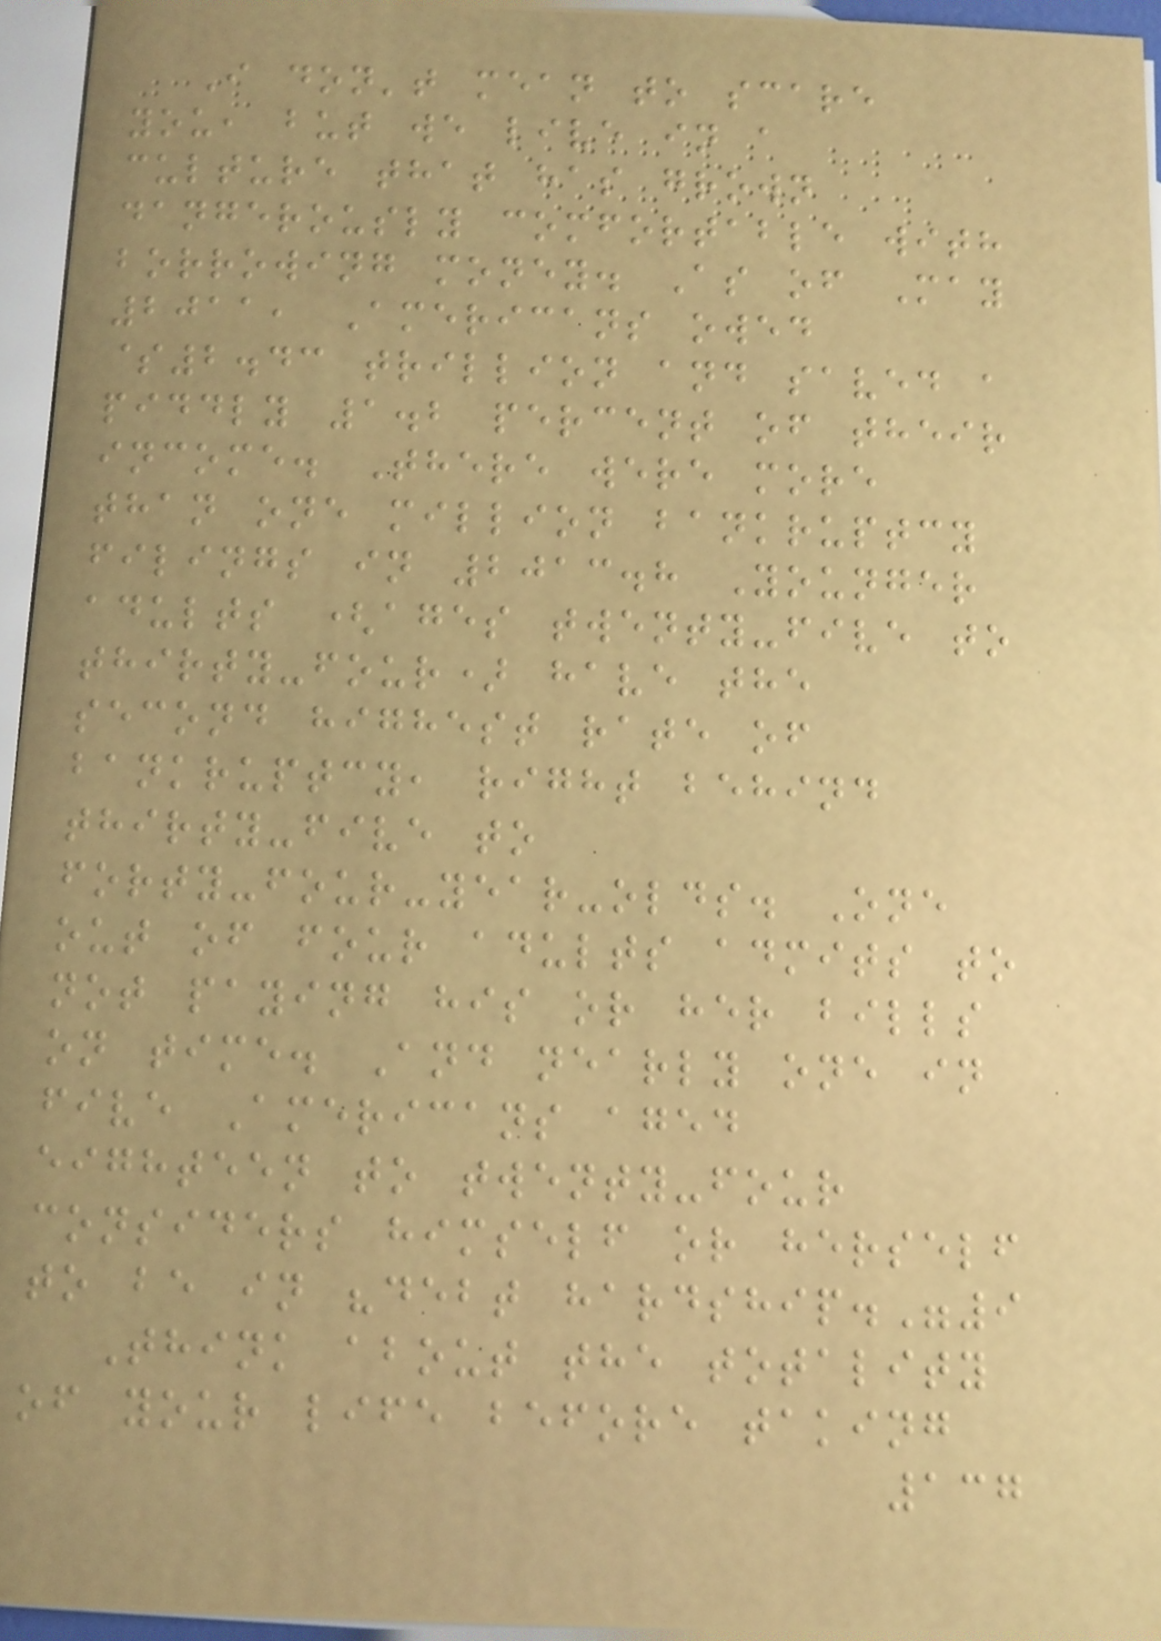I don't mean to scare
you, but we live in a
culture that has grown
dangerously comfortable with
borrowing money. As of May
2011, Americans owed
$2.43 trillion and saved a
piddly 1.2 percent of their
income. There were more
than one million bankruptcy
filings in 2013.8 Younger
adults (ages twenty-five to
thirty-four) have the
second highest rate of
bankruptcy, right behind
thirty-five to
forty-four-year-olds. One
out of four adults admits to
not paying his or her bills
on time. And nearly one in
five Americans aged
eighteen to twenty-four
considers himself or herself
to be in "debt hardship."9
Think about the totality
of your life before taking
137
